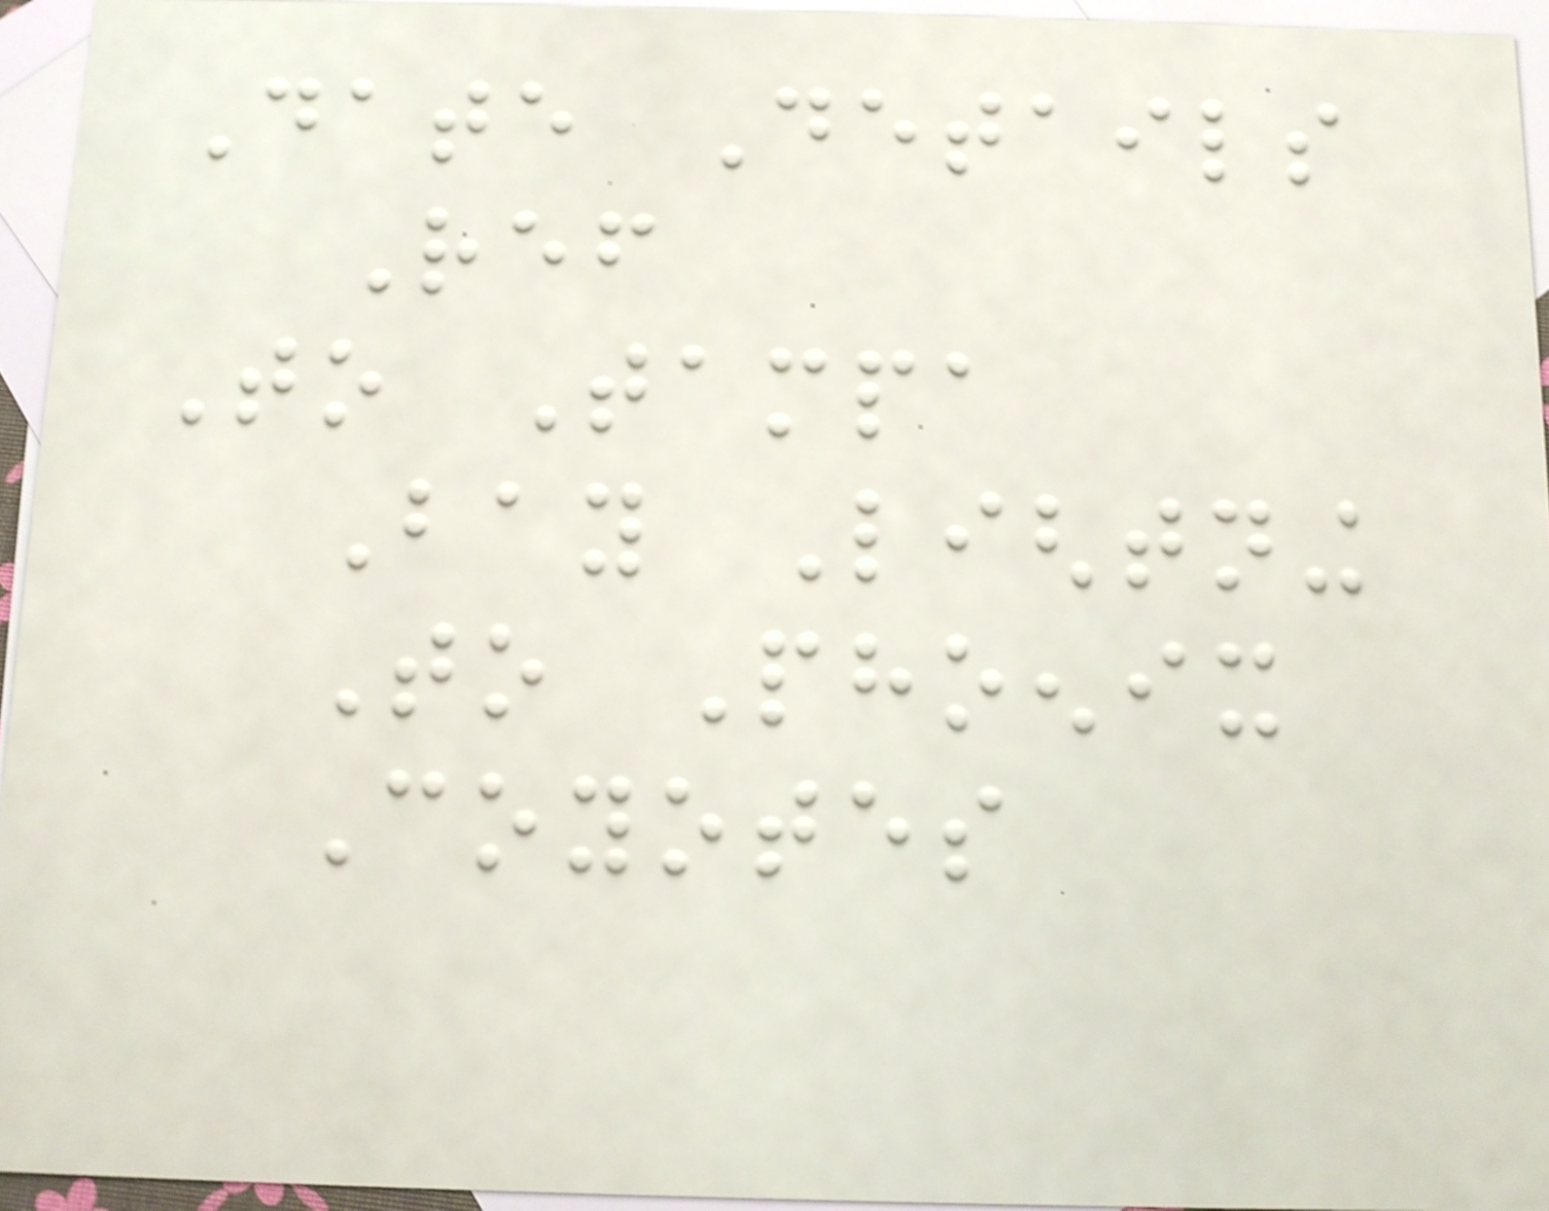Date Details
Ref
To Tampa
Bay Lightning
To Phoenix
Coyotes
